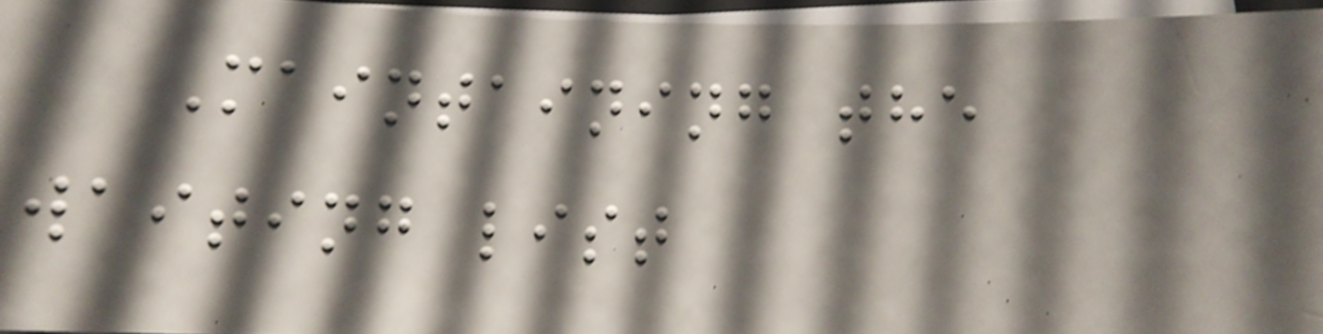Maintaining the
waiting list
